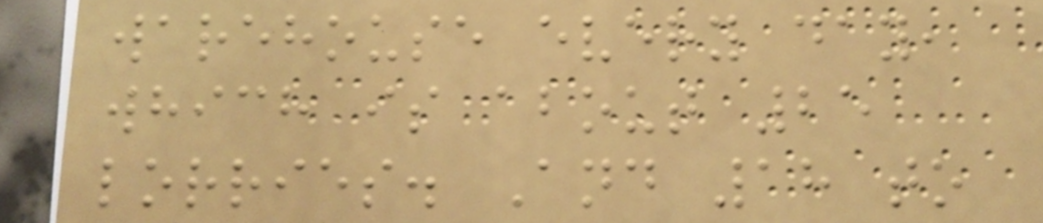warehouse every day,
which is about 25
lorries. And 18 to
